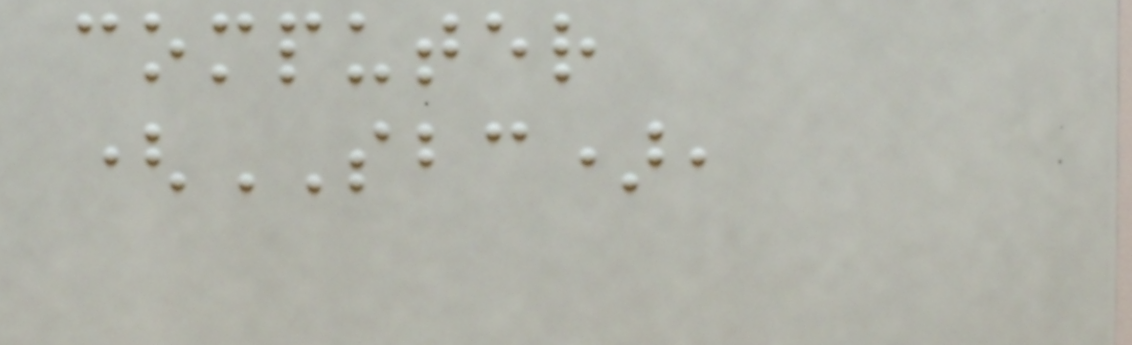computer
(SBC),
